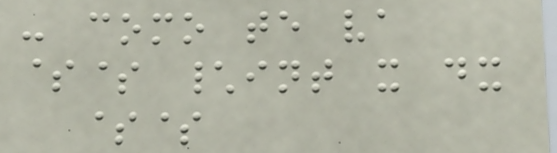- como te va
$$ \int x dx
$$
